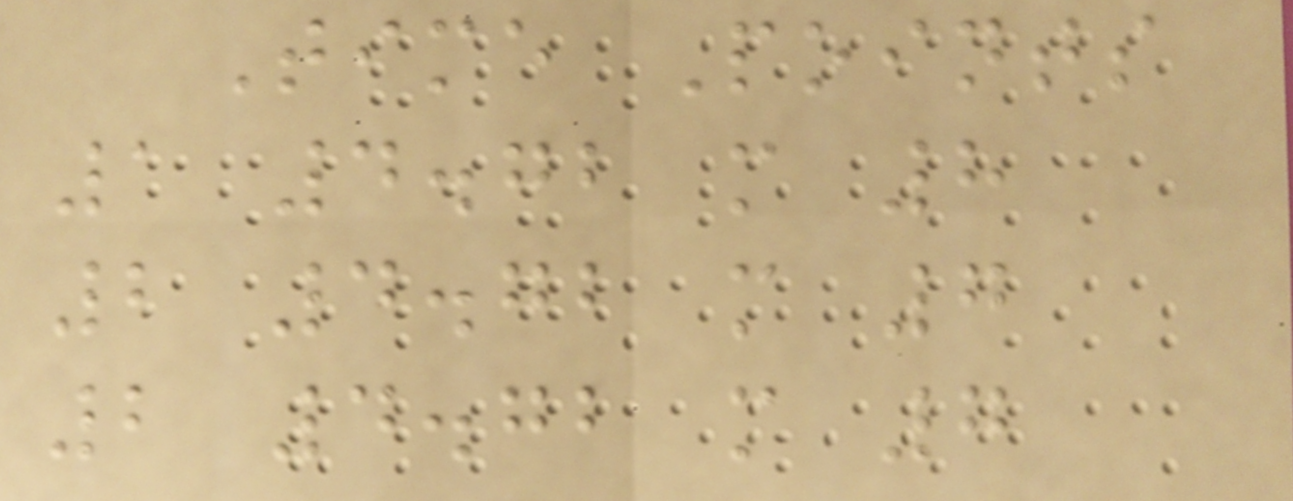Time Points
1 4.72 m 8
2 4.72 m 7
2 4.72 m 7
